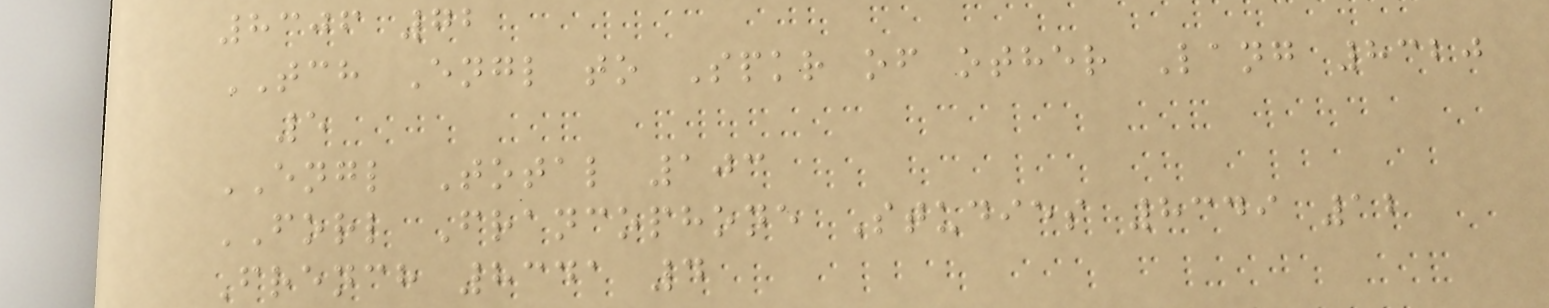8306 72
TCH Engl to Spkr of other Lang 8320
5
ENGL Total 103
FORL Francophone Studies 8349 12
French 8341 4
